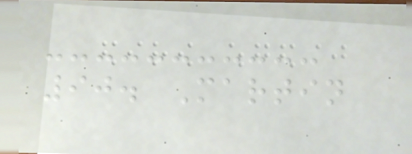90. Martin
